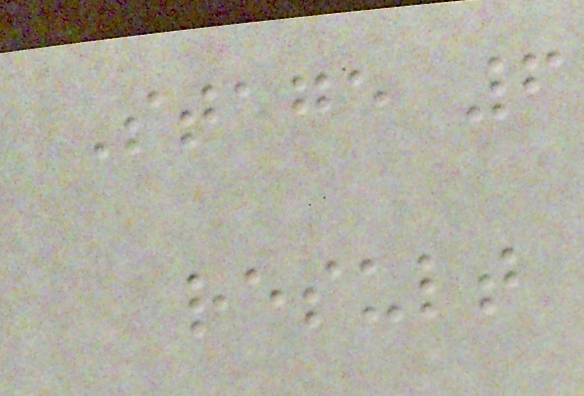Stage 6
result
